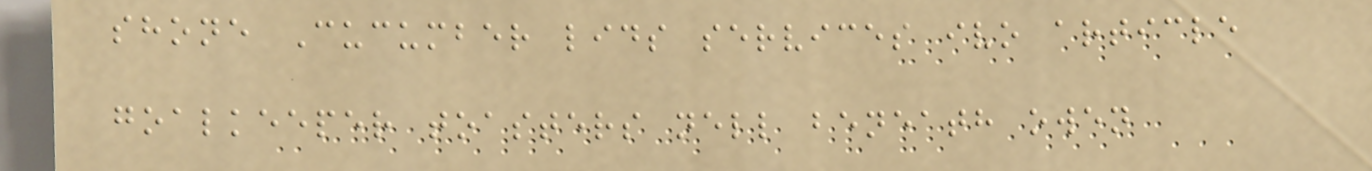shone Cucumber lids services ivo article
goalkeeper toasters nell beneath owen
